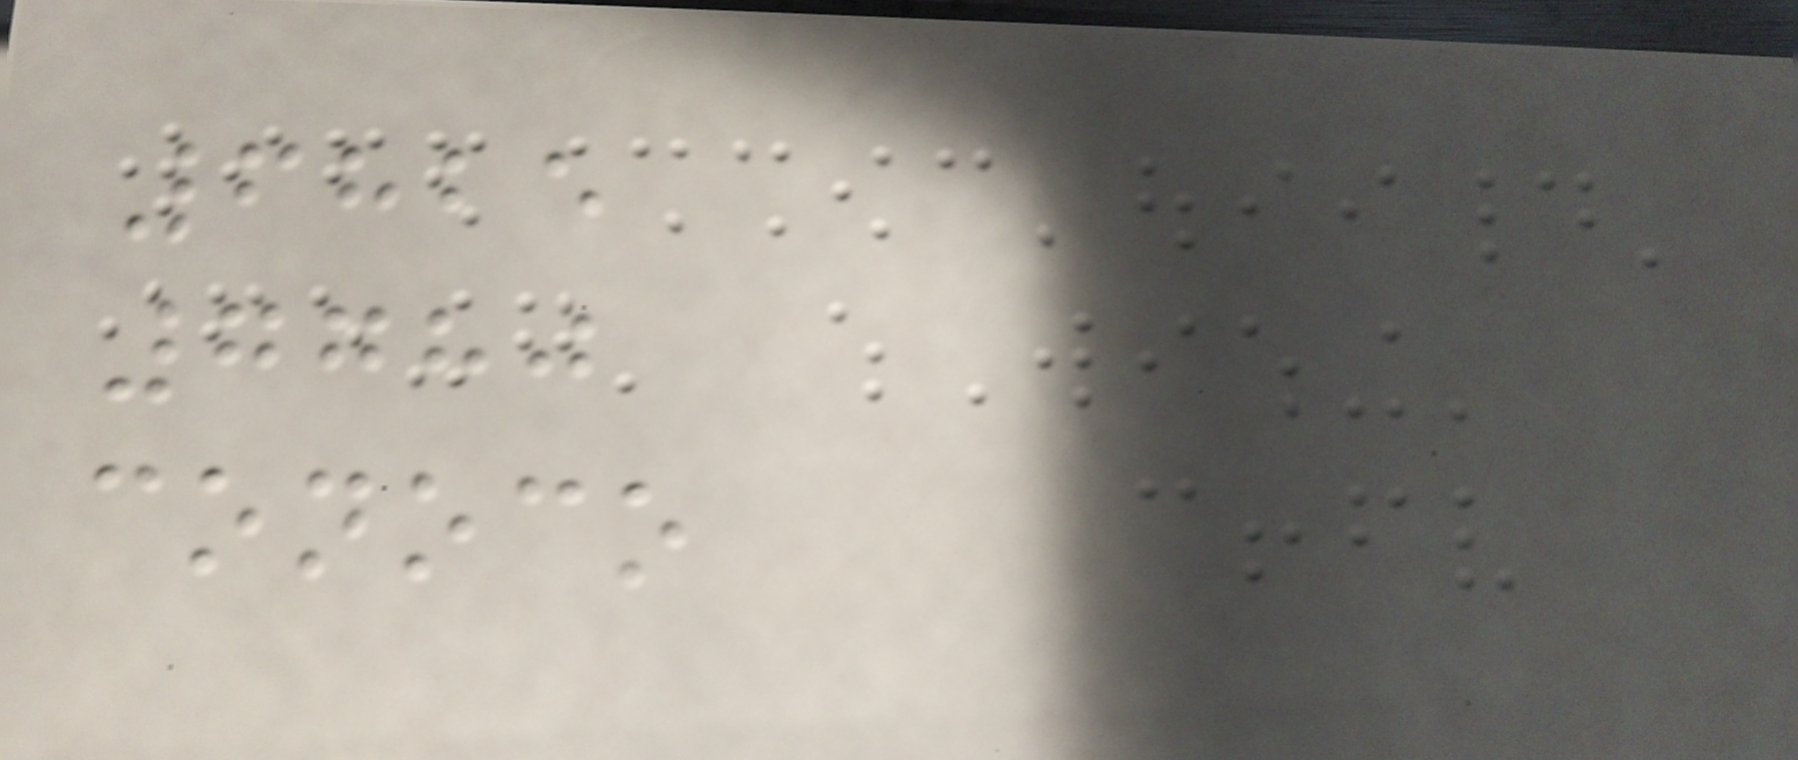6825
7780
conoco
